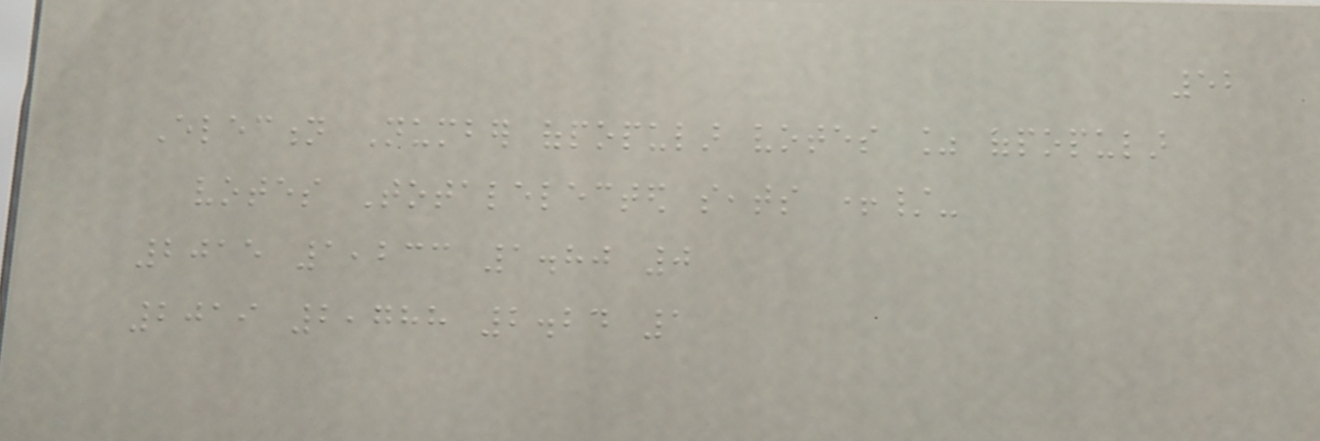52
Election Number ofpopular votes % ofpopular
votes Totalelected seats +/-
2015 1,233 1.80 0
2019 2,788 2.24 1
